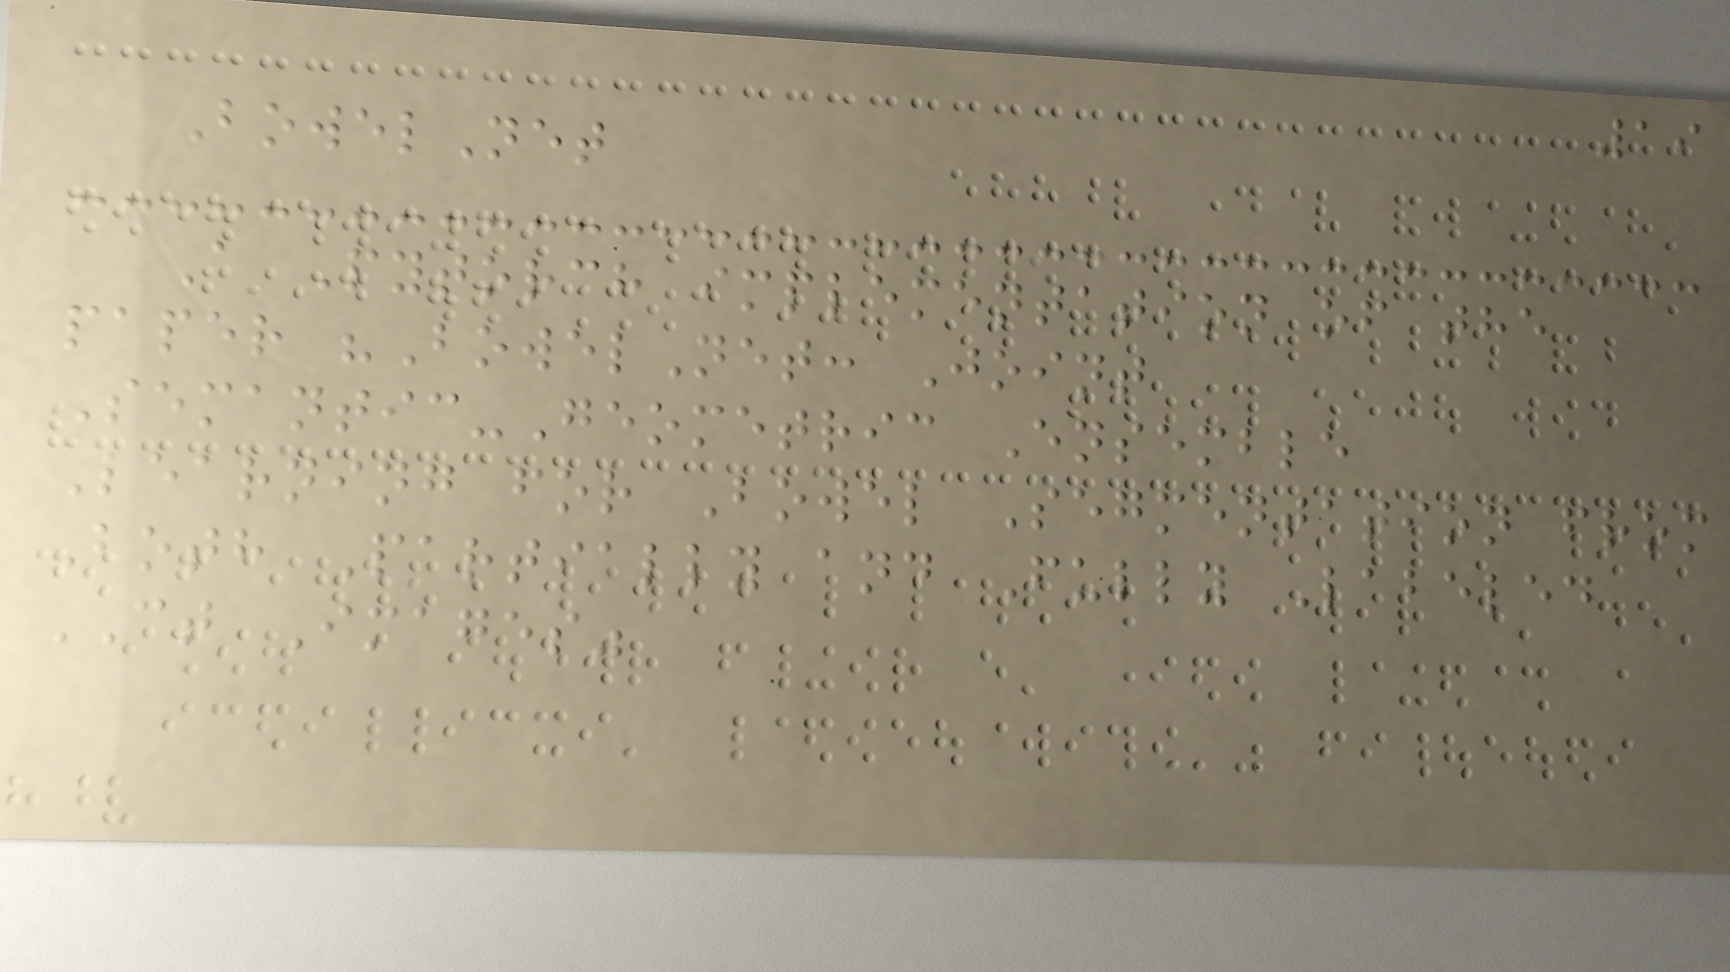19
BowelNet
A Pytorch implementation of the
paper "BowelNet: Joint
Semantic-Geometric Ensemble
Learning for Bowel Segmentation from
Both Partially and Fully Labeled
CT Images"
